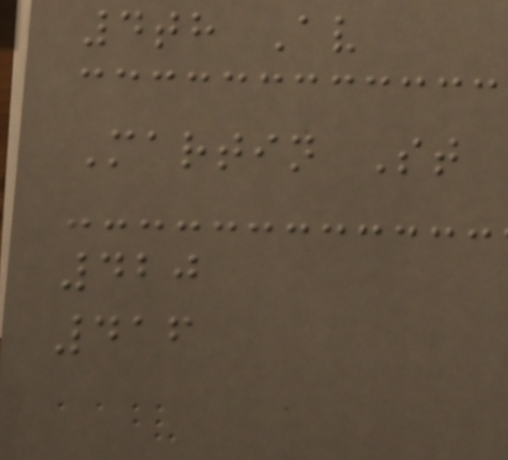4th Av
Martin St
420
416
